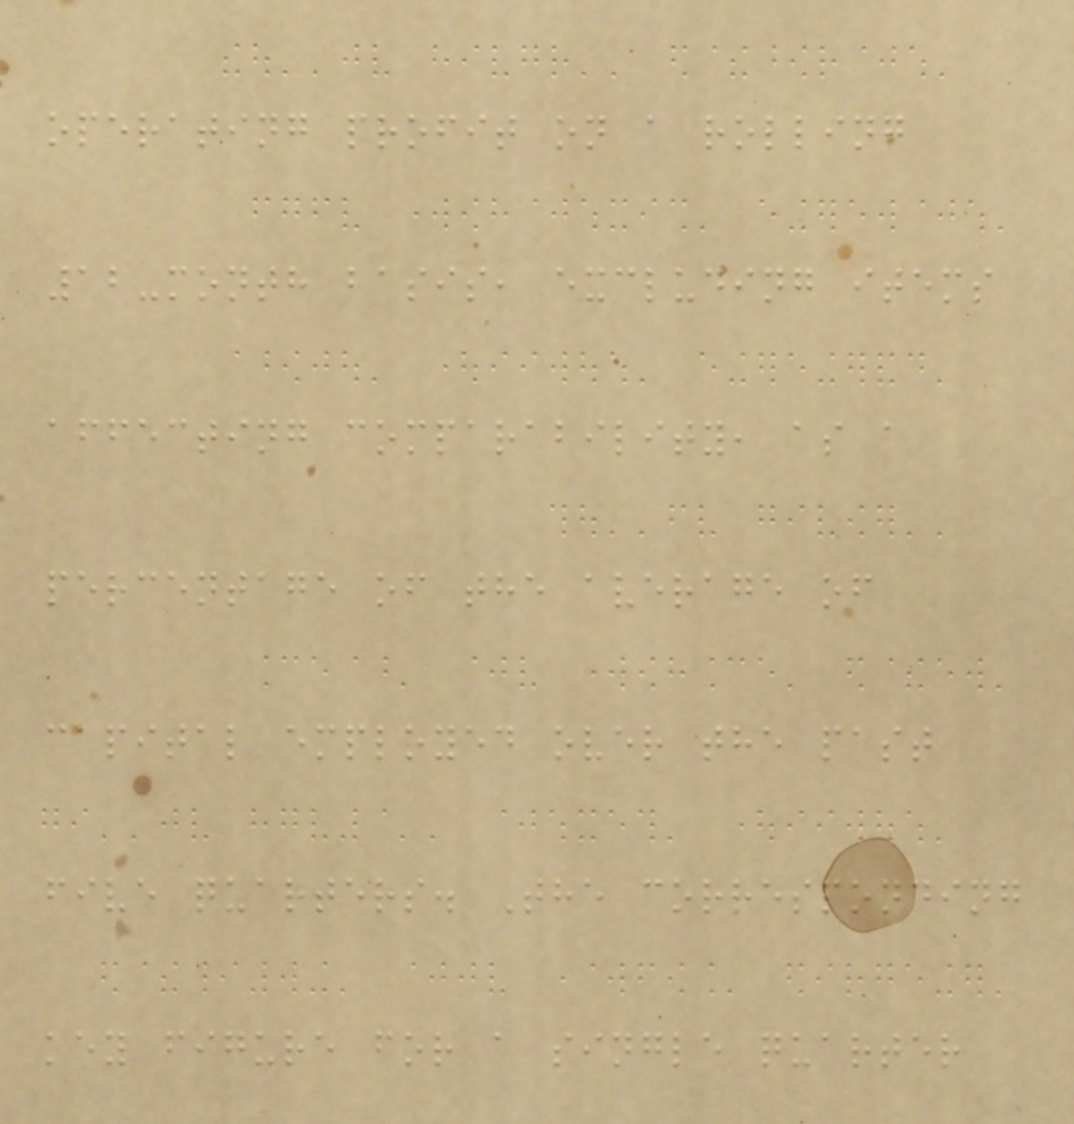operating profit on a rolling
12-month basis, excluding items
affecting comparability, as a
percentage of the average of
capital employed over the past
five quarters. The corresponding
key figure for a single quarter
